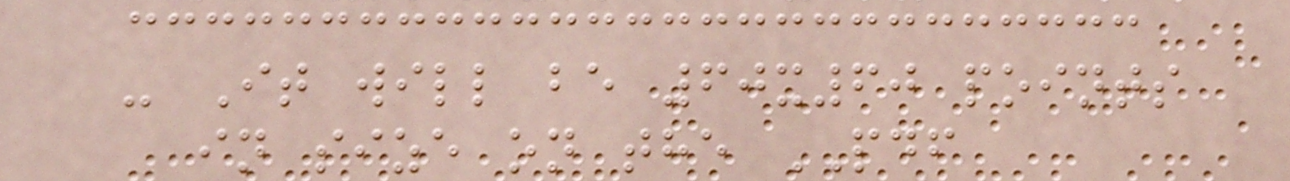- It will be 60x60 points
in size on the PDF
